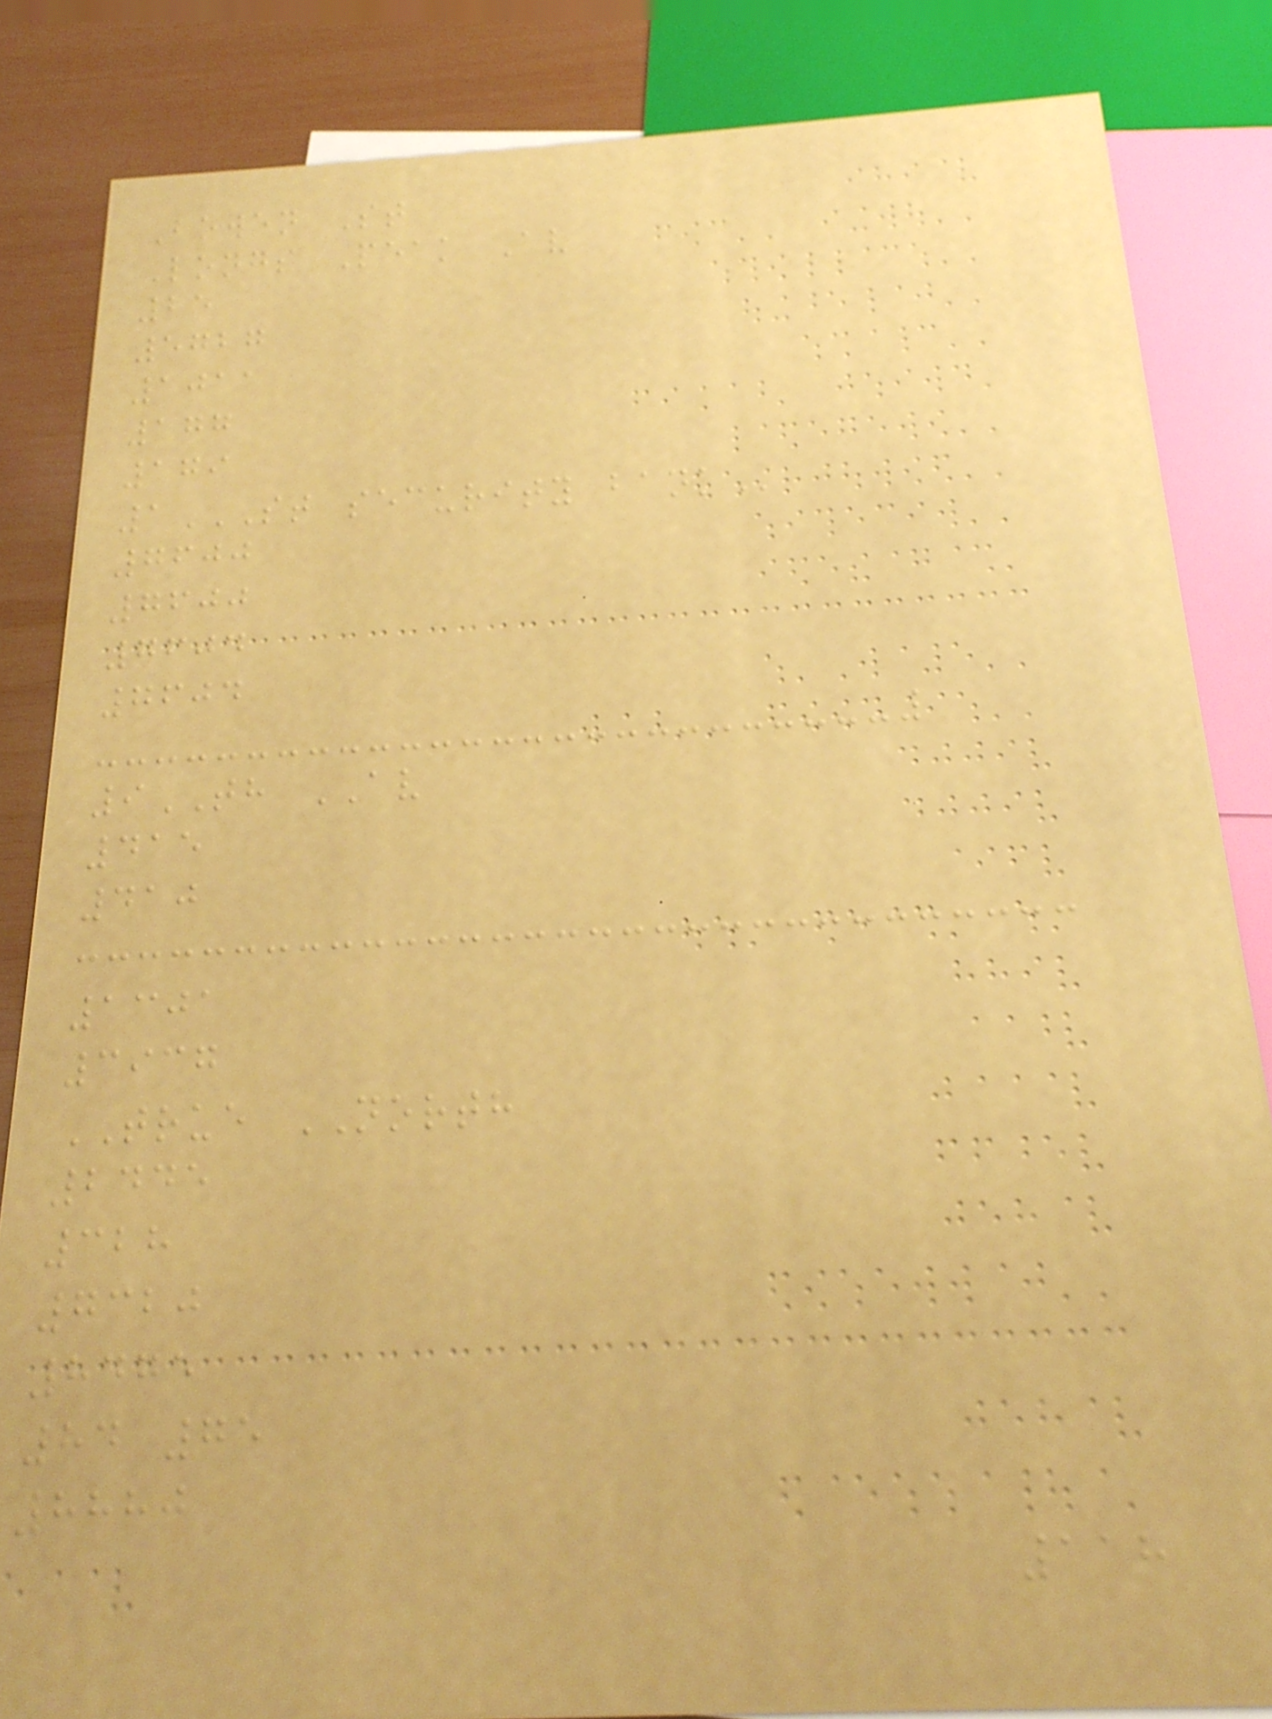Bowen St
Longs Peak Av
25
5727
1011
177
179
1ST SECURITY BANK
7600
7600
7604
7604
9TH AV
415
410
1301
3937
TRUE NORTH
2445
328
7320
8475
84 75
8880
118
